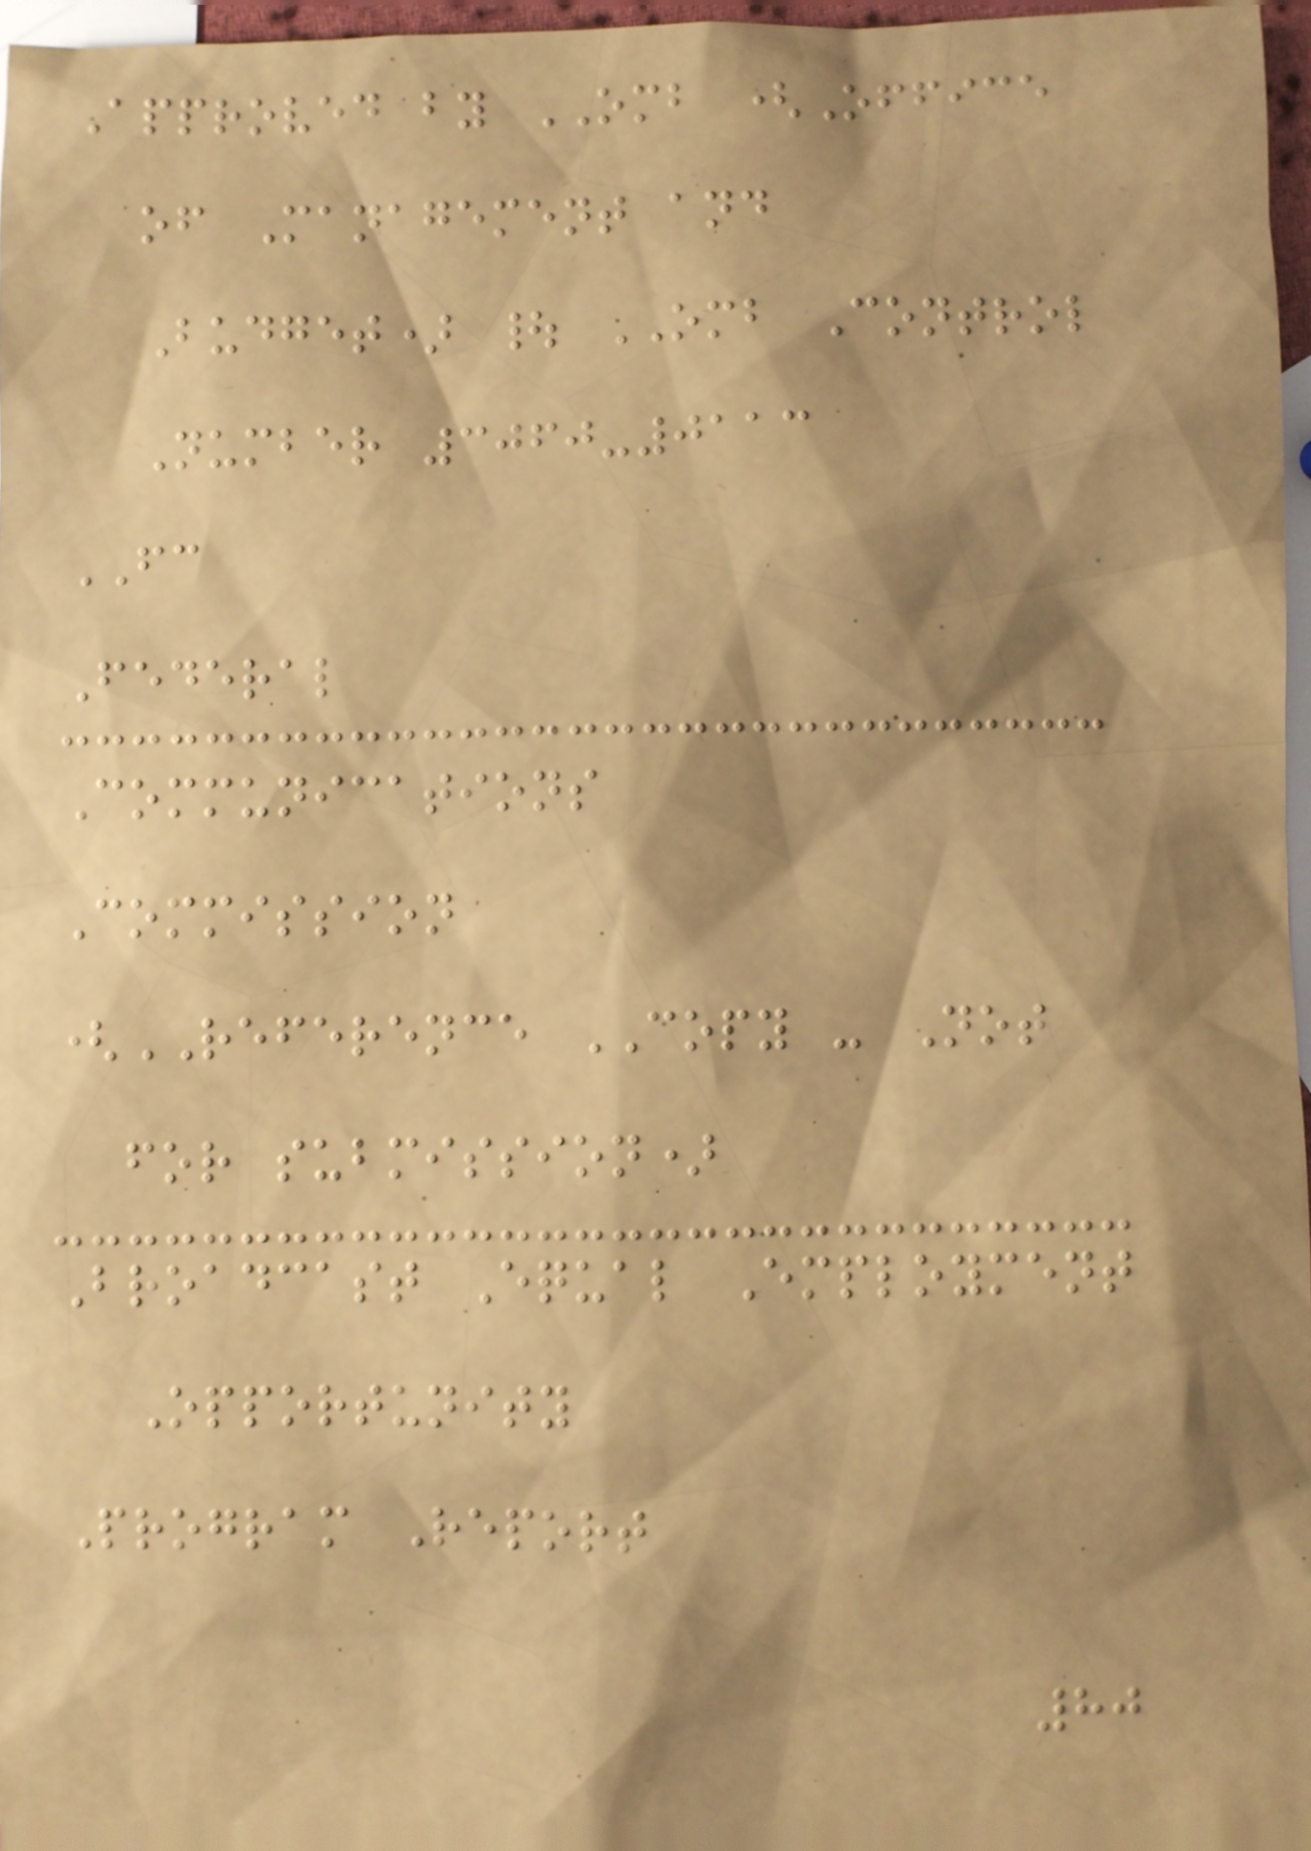Approved by OMB (Office
of Management and
Budget) | OMB Control
Number 3060-0113
FC
Federal
Communications
Commission
(REFERENCE COPY - Not
for submission)
Broadcast Equal Employment
Opportunity
Program Report
80
